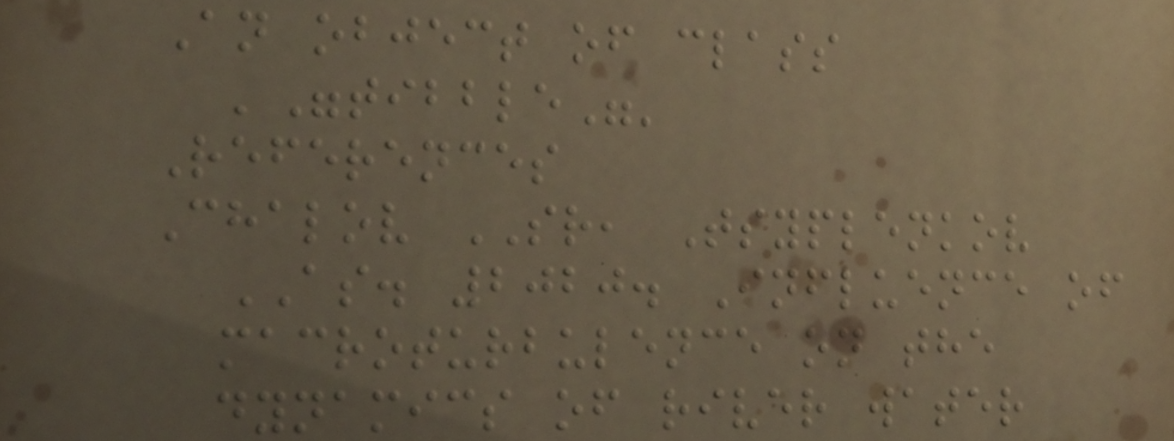An object of class
'"tibble"'
References
Chalov SR, Tsyplenkov
AS. 2020. Influence of
macroturbulence on the
dynamics of river water
